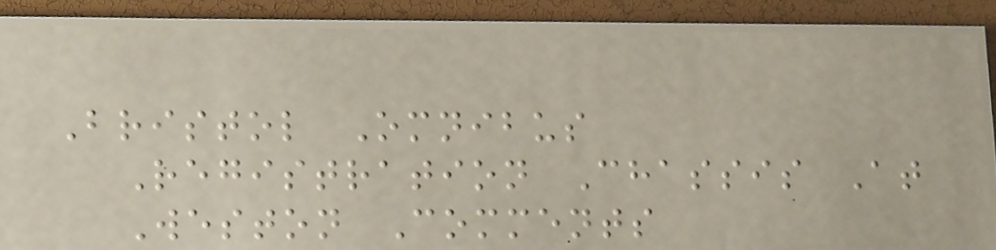Bristol Omnibus
Registration Chassis At
Weston Comments
